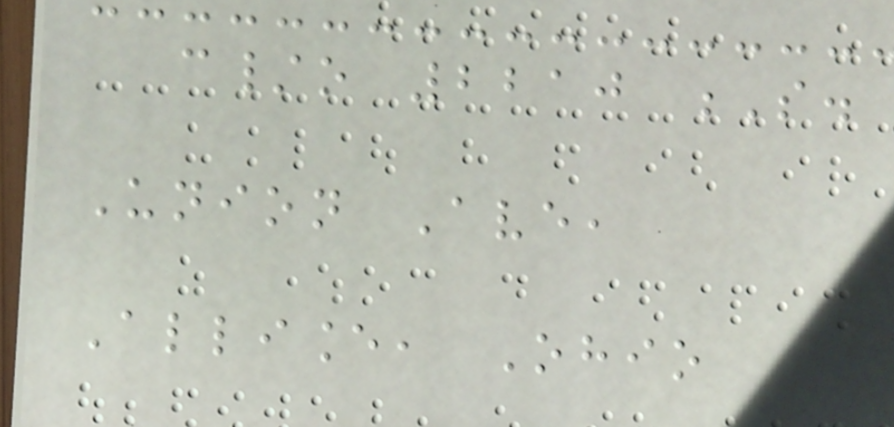c/o 2210 S.
Union Ave,
Alliance, Ohio
